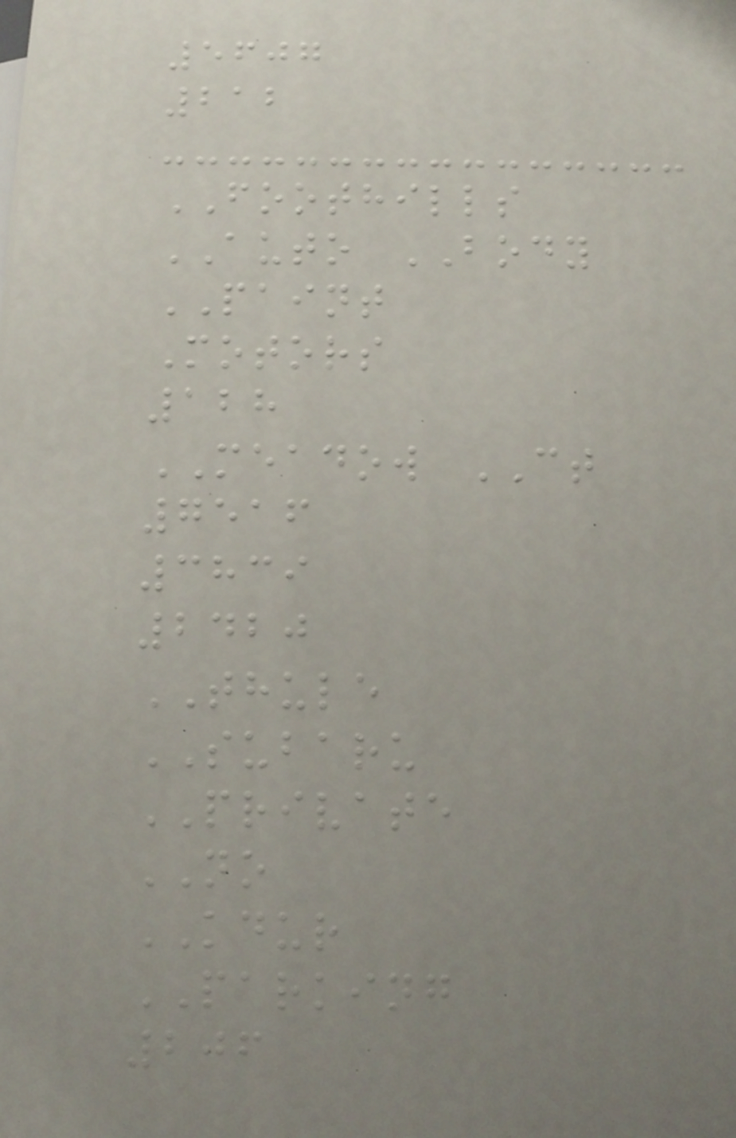5607
212
FOOTHILLS
AUTO BODY
PAINT
Motors
128
MEADOW CT
7516
3839
2420
THULE
SUBARU
PRIVATE
NO
KDUR
PARKING
206
